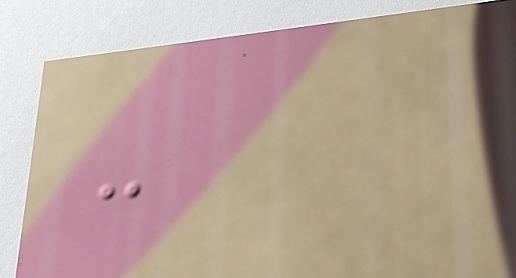-
